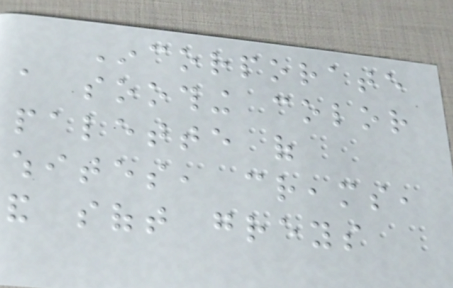Incorporate
a soothing color
palette of
whites, creams,
and soft greys
